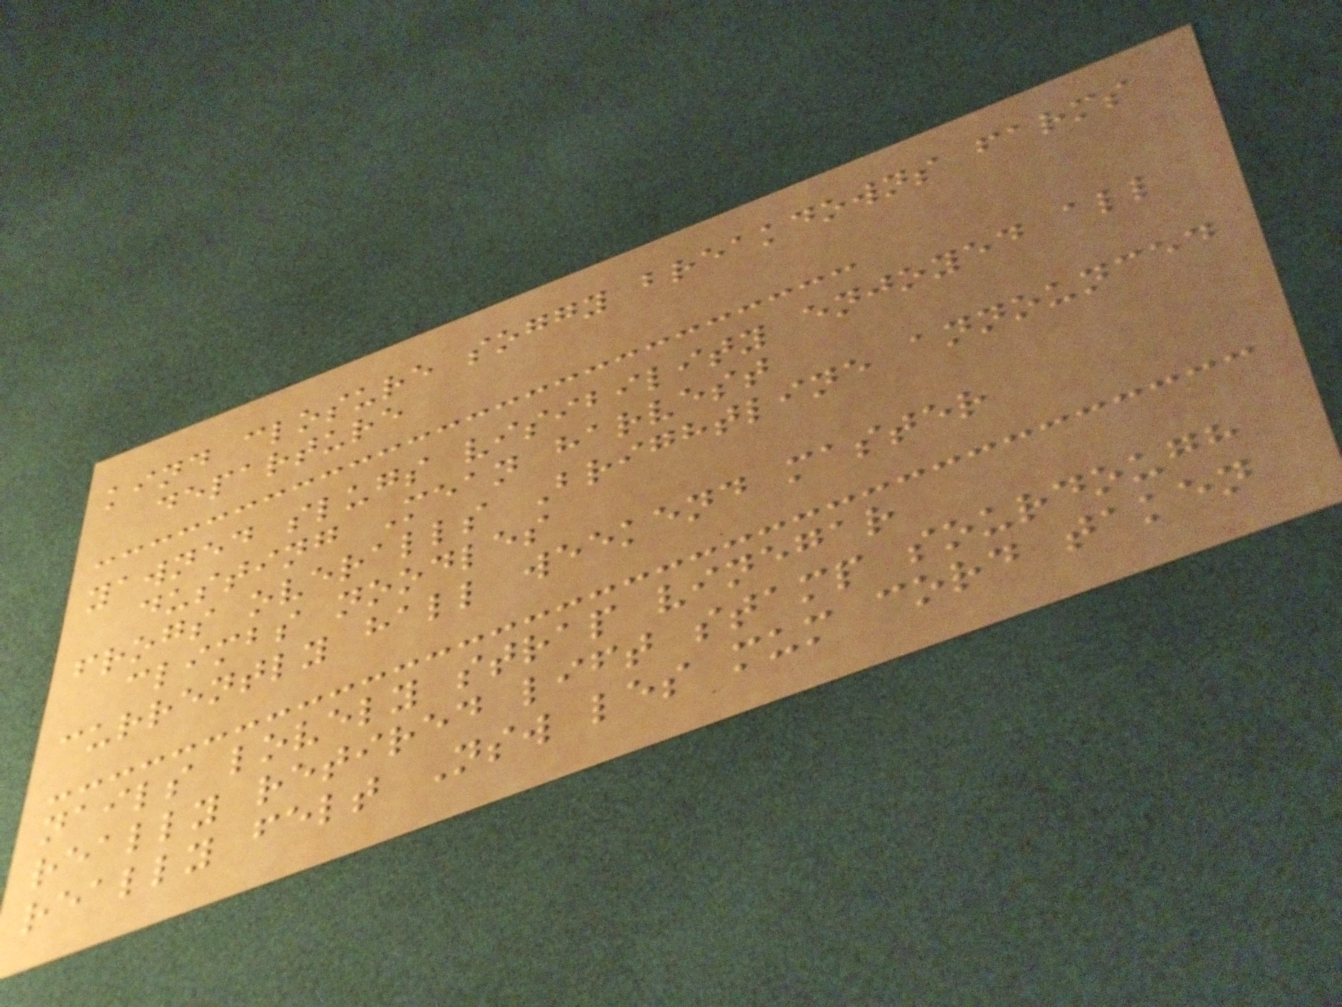kind closure soggy breakdowns farms
departure
yawned slugs visibility enjoyed all
dusting Mean harvest
frogs overalls Brightline announced
climbs noodles
currently hall weekend master
nails lovely strap vinegar
really retired lift stamp sourdough
really felt Nsw les mum cord taken
